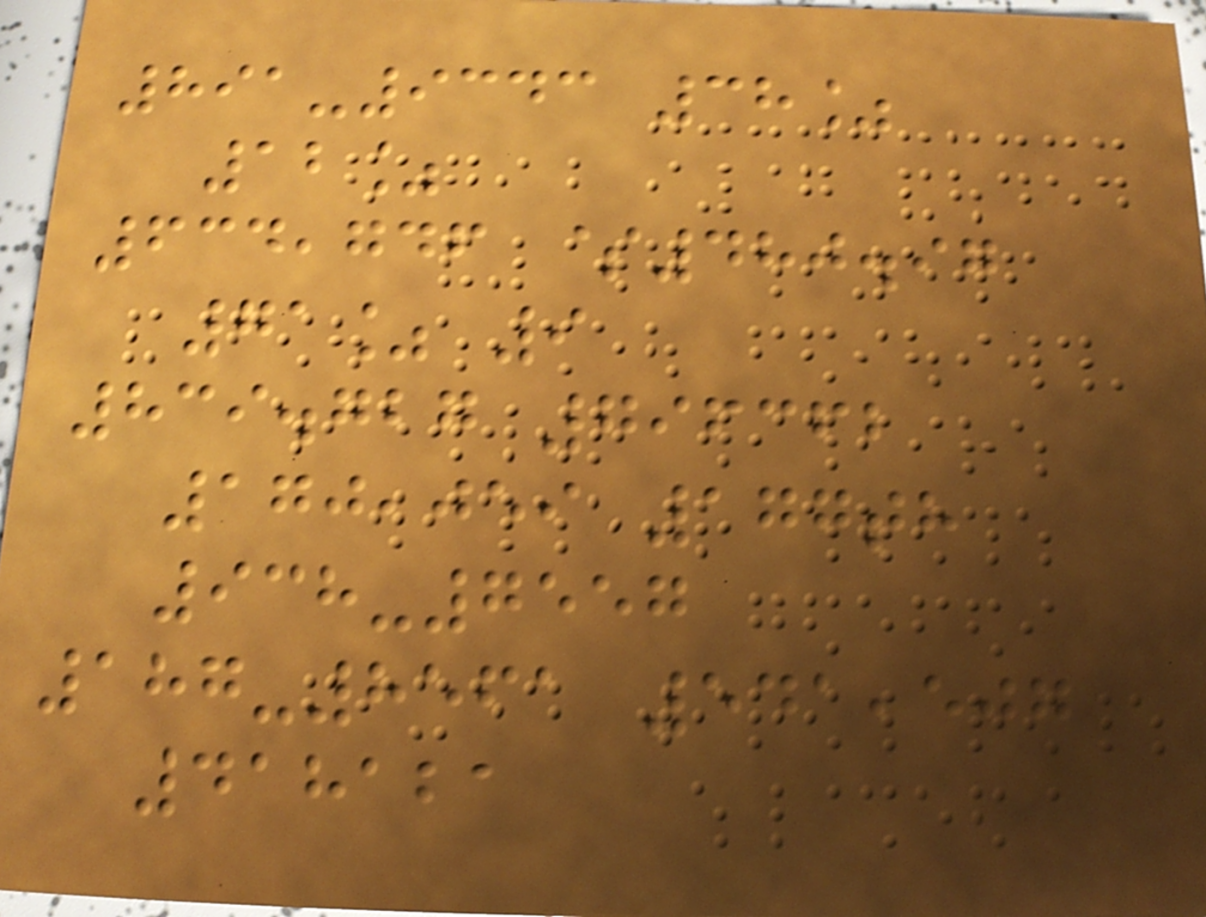891-9343 38%
12%
634,746 $480.97
71% 9
839.727 796362
170,059 177th
938-7557
187-8561 541,507
418121
